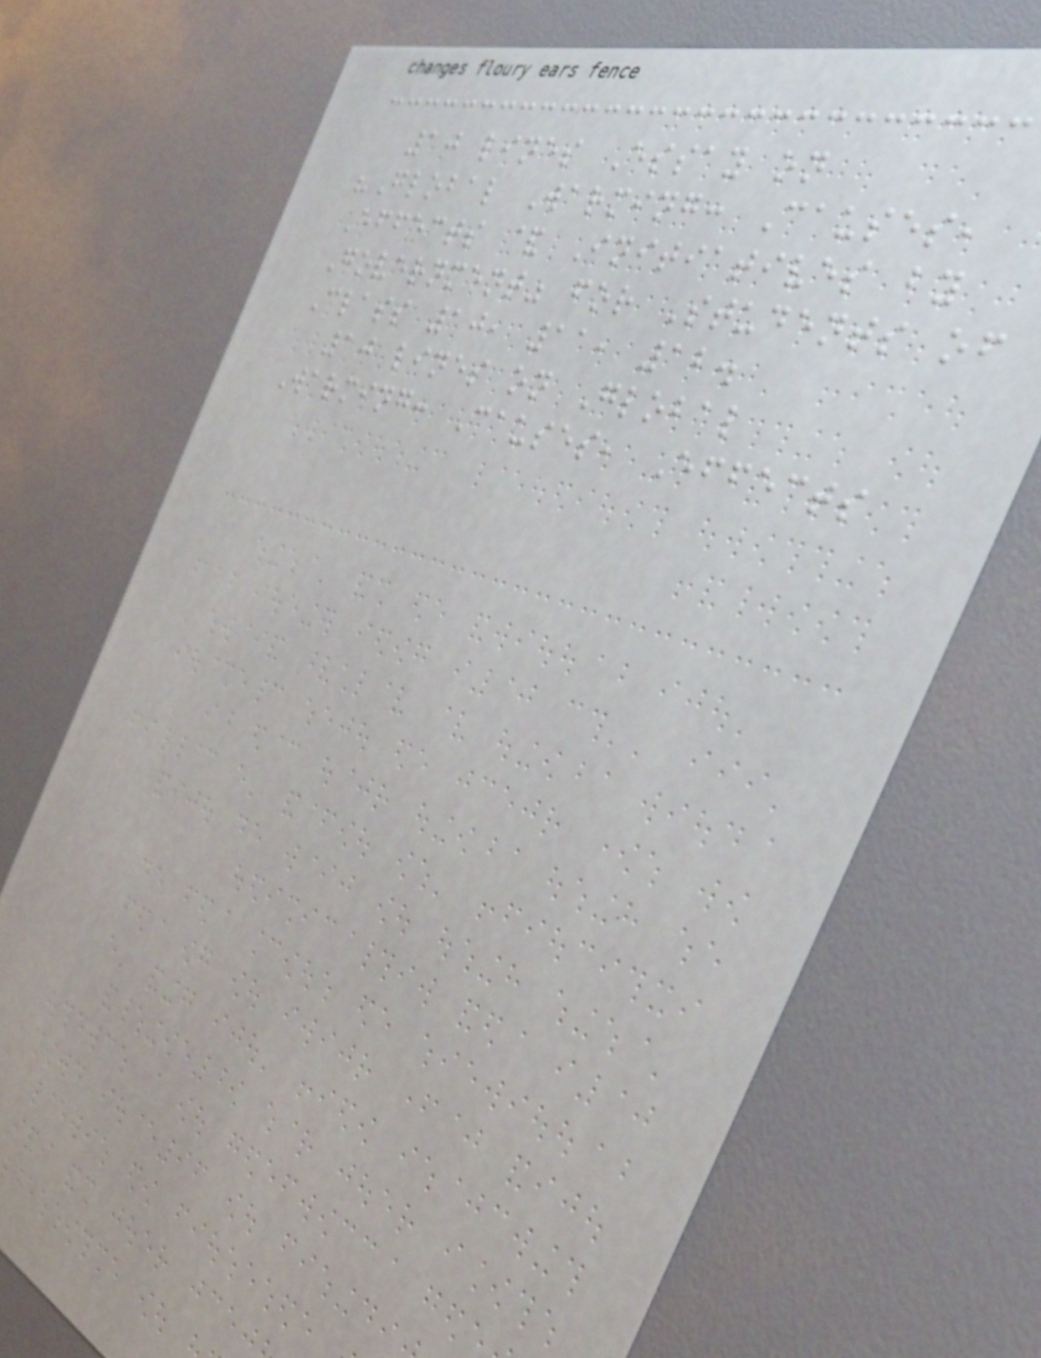10 lines Essay on
"Global Warming: Causes,
Effects & Initiatives by
Government" for Students of
Class 10, 11, 12.
10 lines on Global
Warming: Causes, Effects
